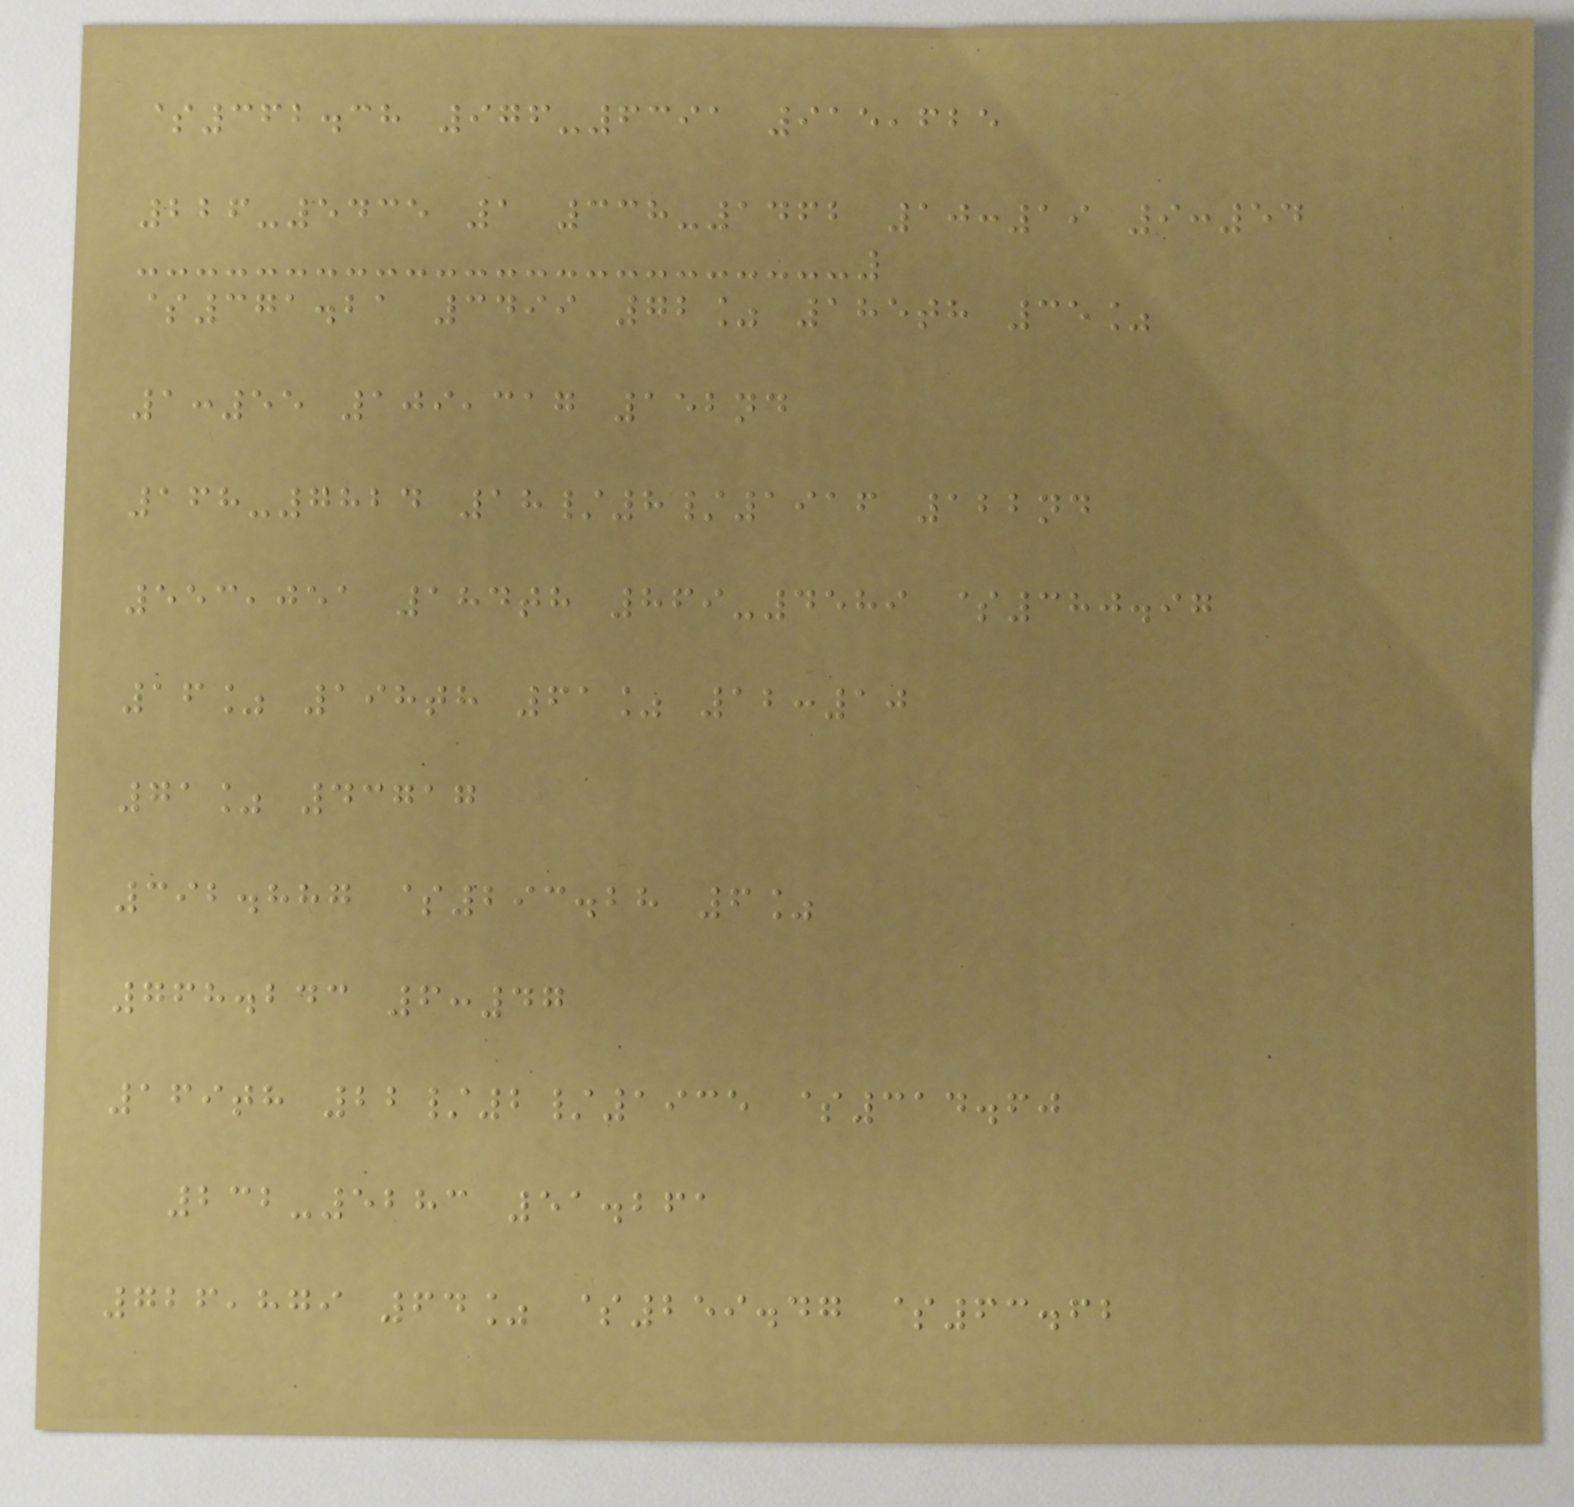$362.38 976-6391 915,625
226-5435 1 338-1462 10:19 9:54
$371.21 3499 72% 185th 35%
1:55 109,317 152nd
168-7824 18/8/1916 122nd
553,051 184th 869-4589 $380.97
16% 198th 61% 12:10
71% 43717
392.887 $293.28 6%
768.243 6:47
169th 22/2/1935 $314.60
232-5283 51.261
726,879 64% $259.47 $63.62
